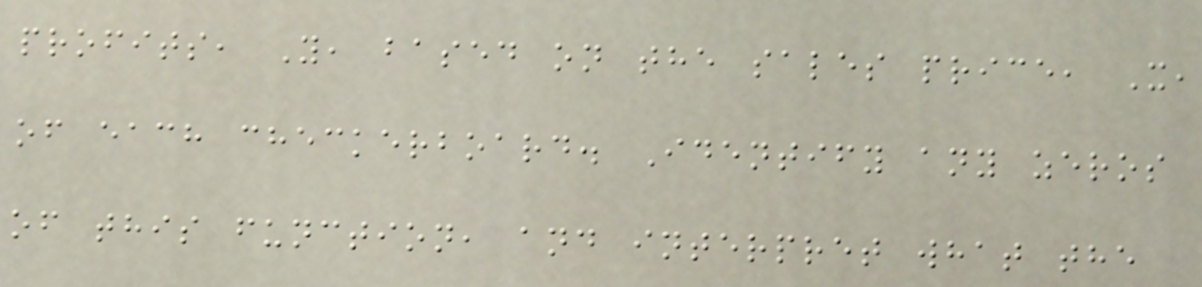profits, Y, based on the sales price, X,
of each checkerboard. Identify any zeros
of this function, and interpret what the
